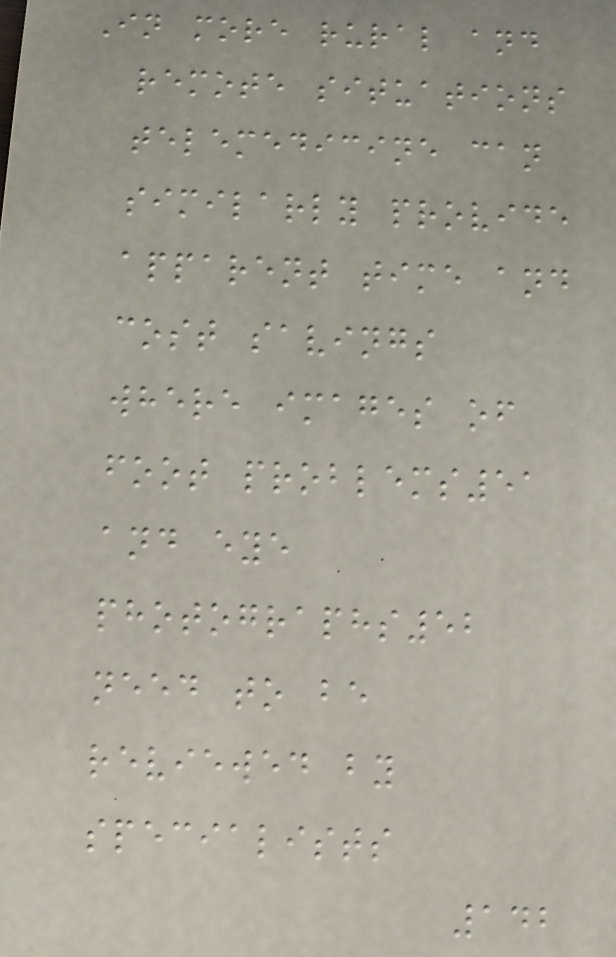In more rural and
remote situations
telemedicine can
similarly provide
apparent time and
cost savings
where images of
foot problems51
and eye
photographs52
need to be
reviewed by
specialists
142
